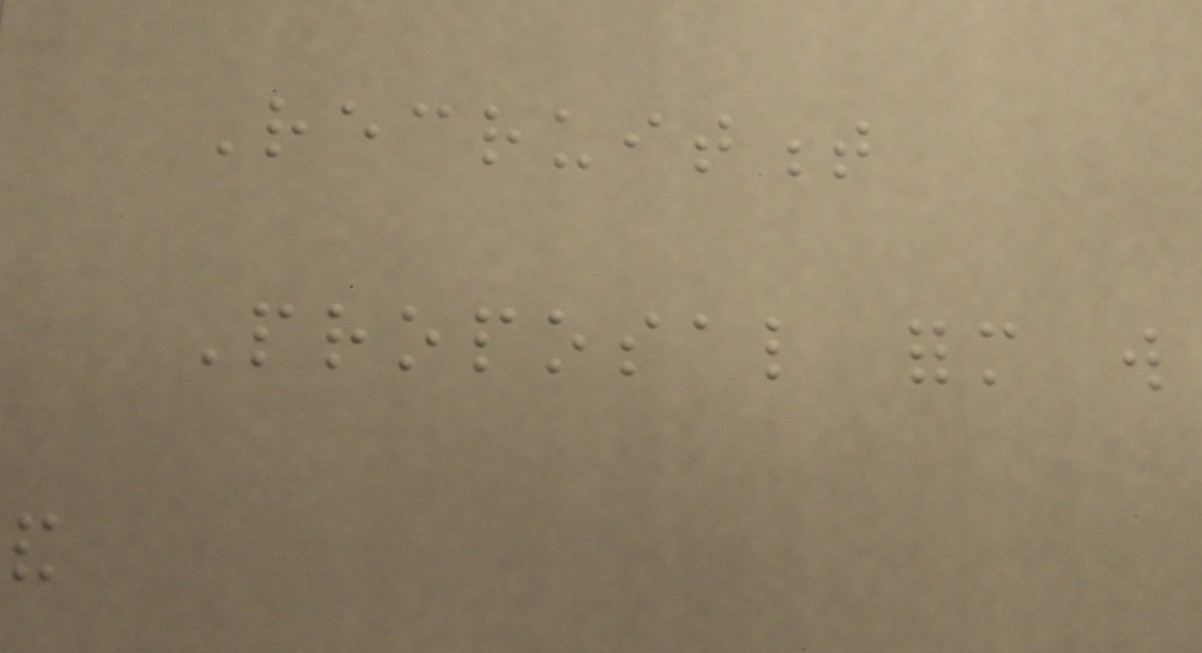Recruitment
Proposal form will
and
